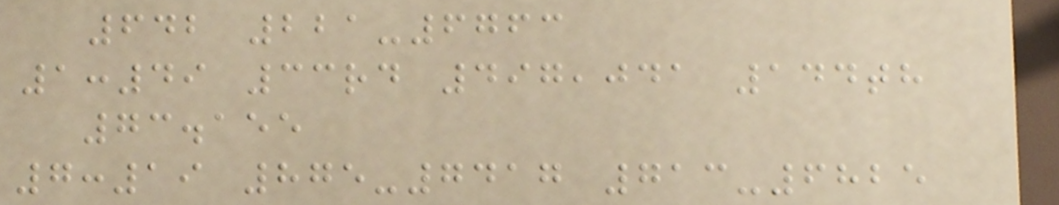642 221-6763
1:49 33rd 497,041 144th
73.155
7:19 875-7417 713-6825
